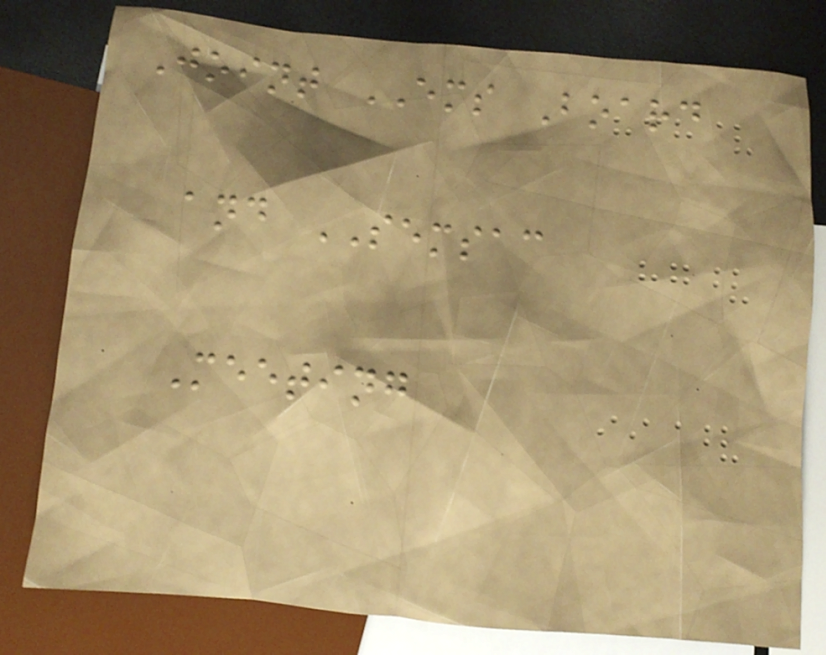Joint EMS Board
and SEMSAC
Meeting
